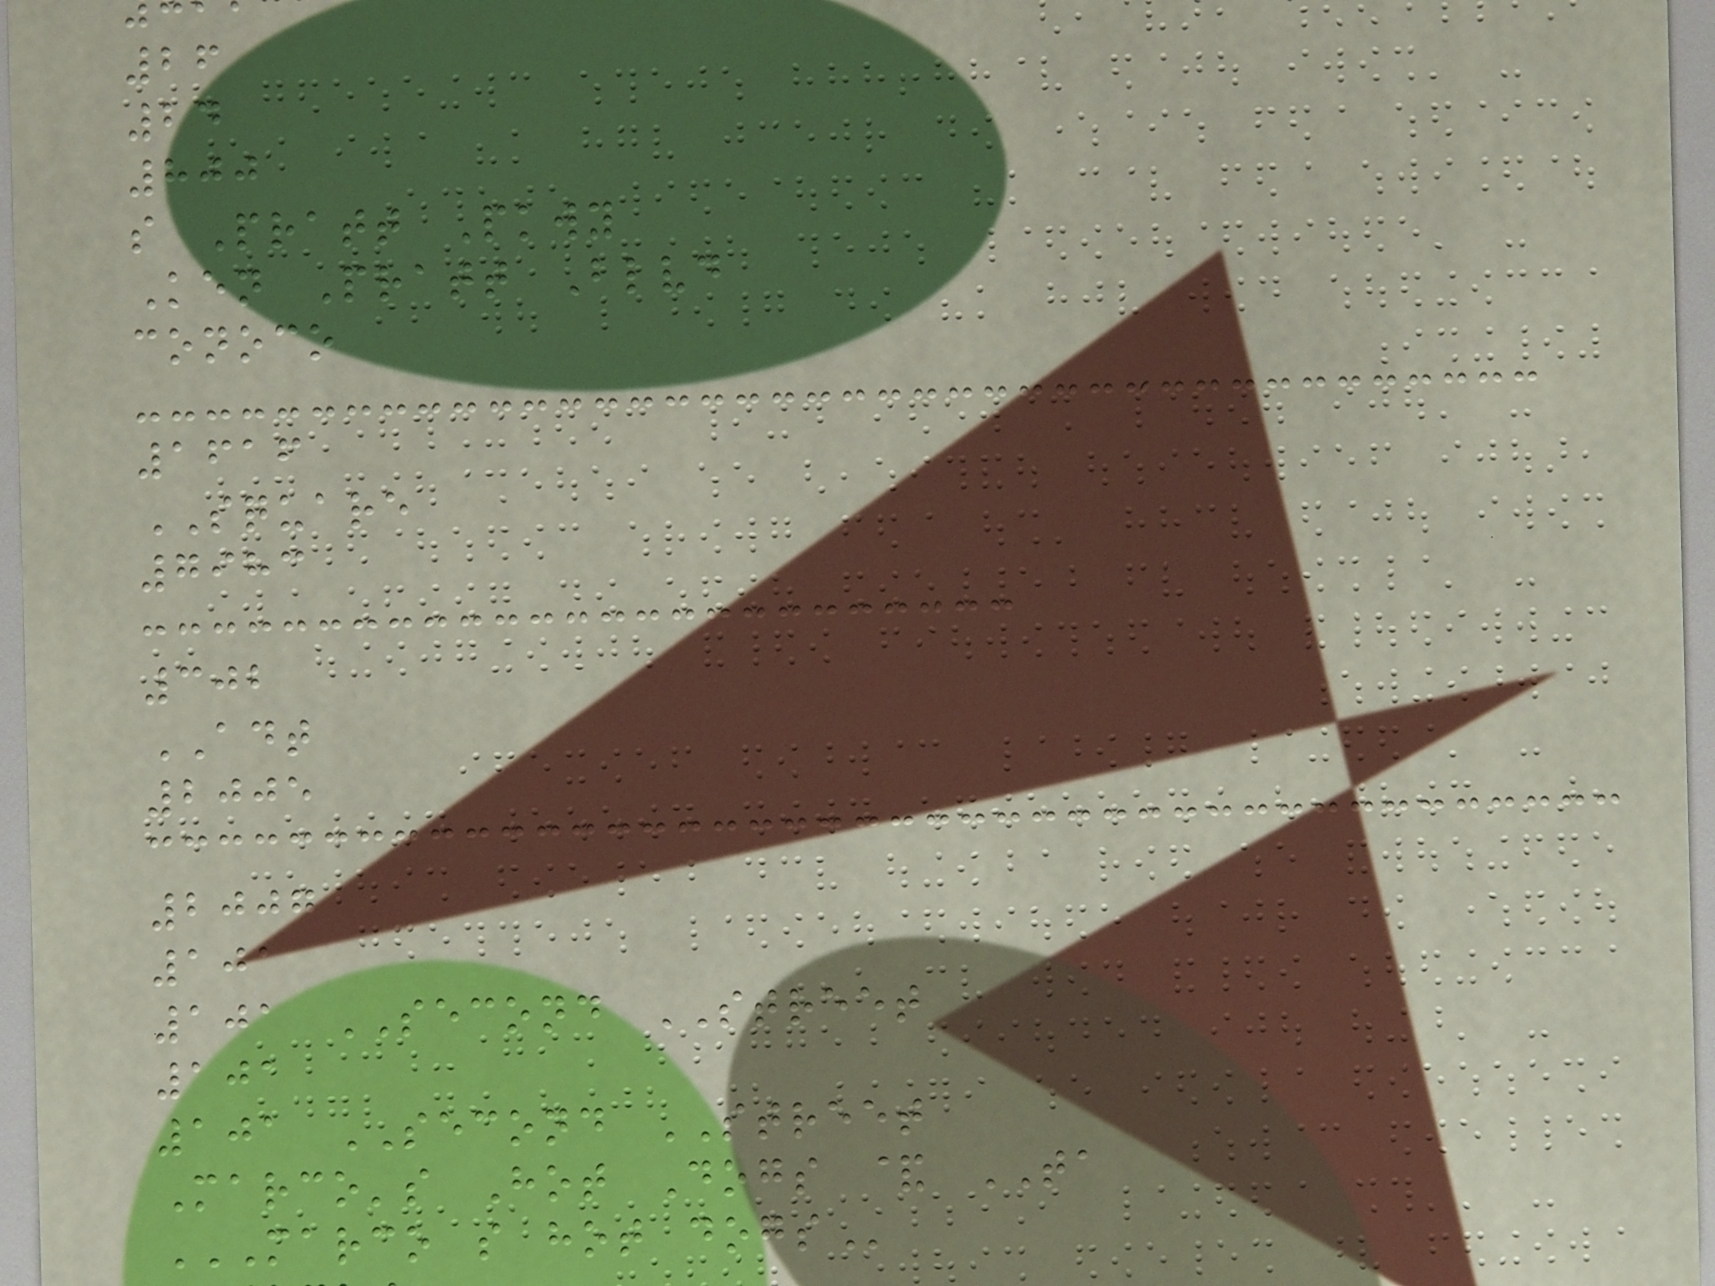26
24
800
s Pratt Pkwy
Ken Pratt Blvd
conoco
1616
SQUARE
7983
302
ADT
2005
2007
101
101 SECOND STREET
101
101 SECOND STREET
Marco's Hot Dogs & TA
MARCO S HOT DOGS
